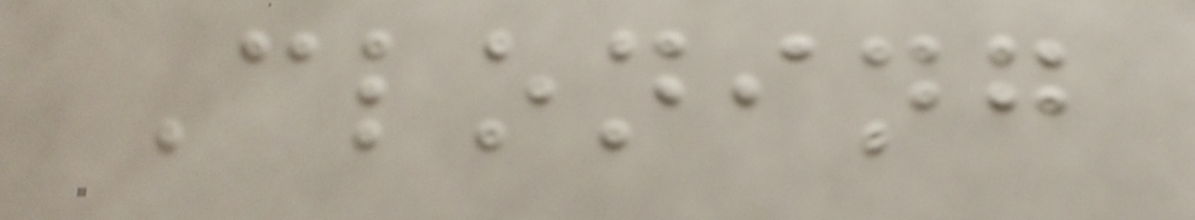Cloning
